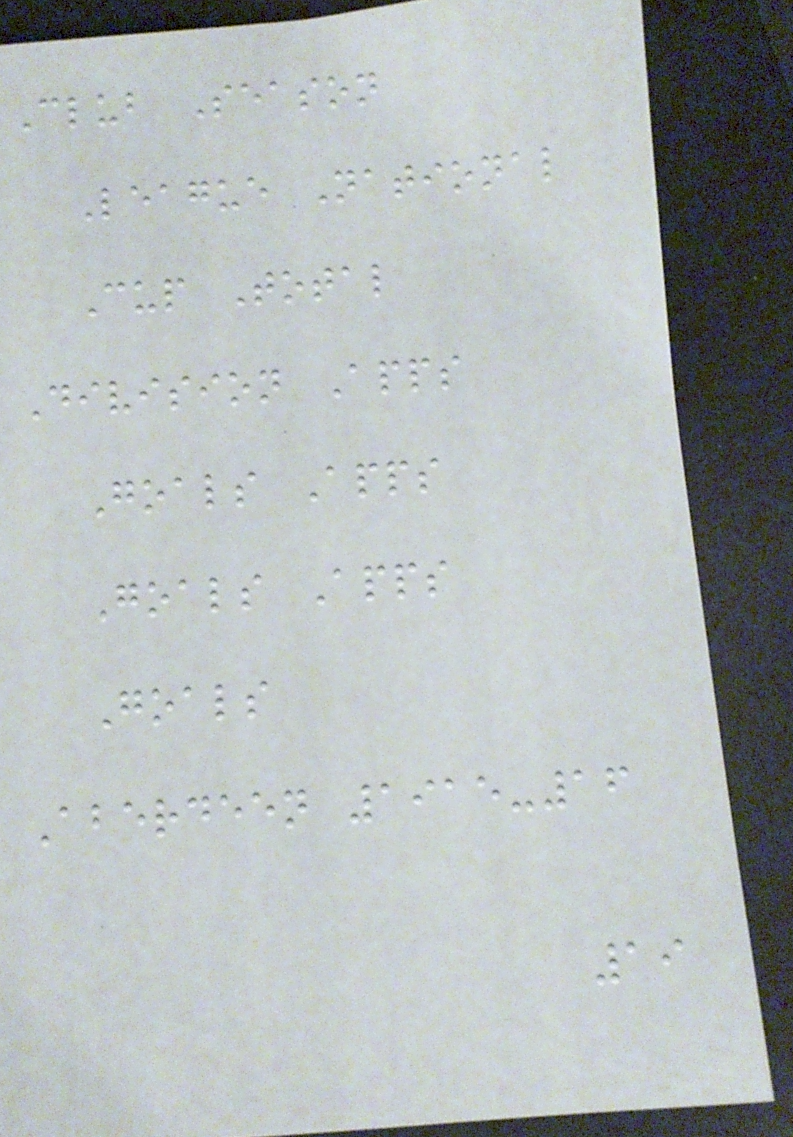Club Season
League National
Cup Total
Division Apps
Goals Apps
Goals Apps
Goals
Aberdeen 1915-16
19
